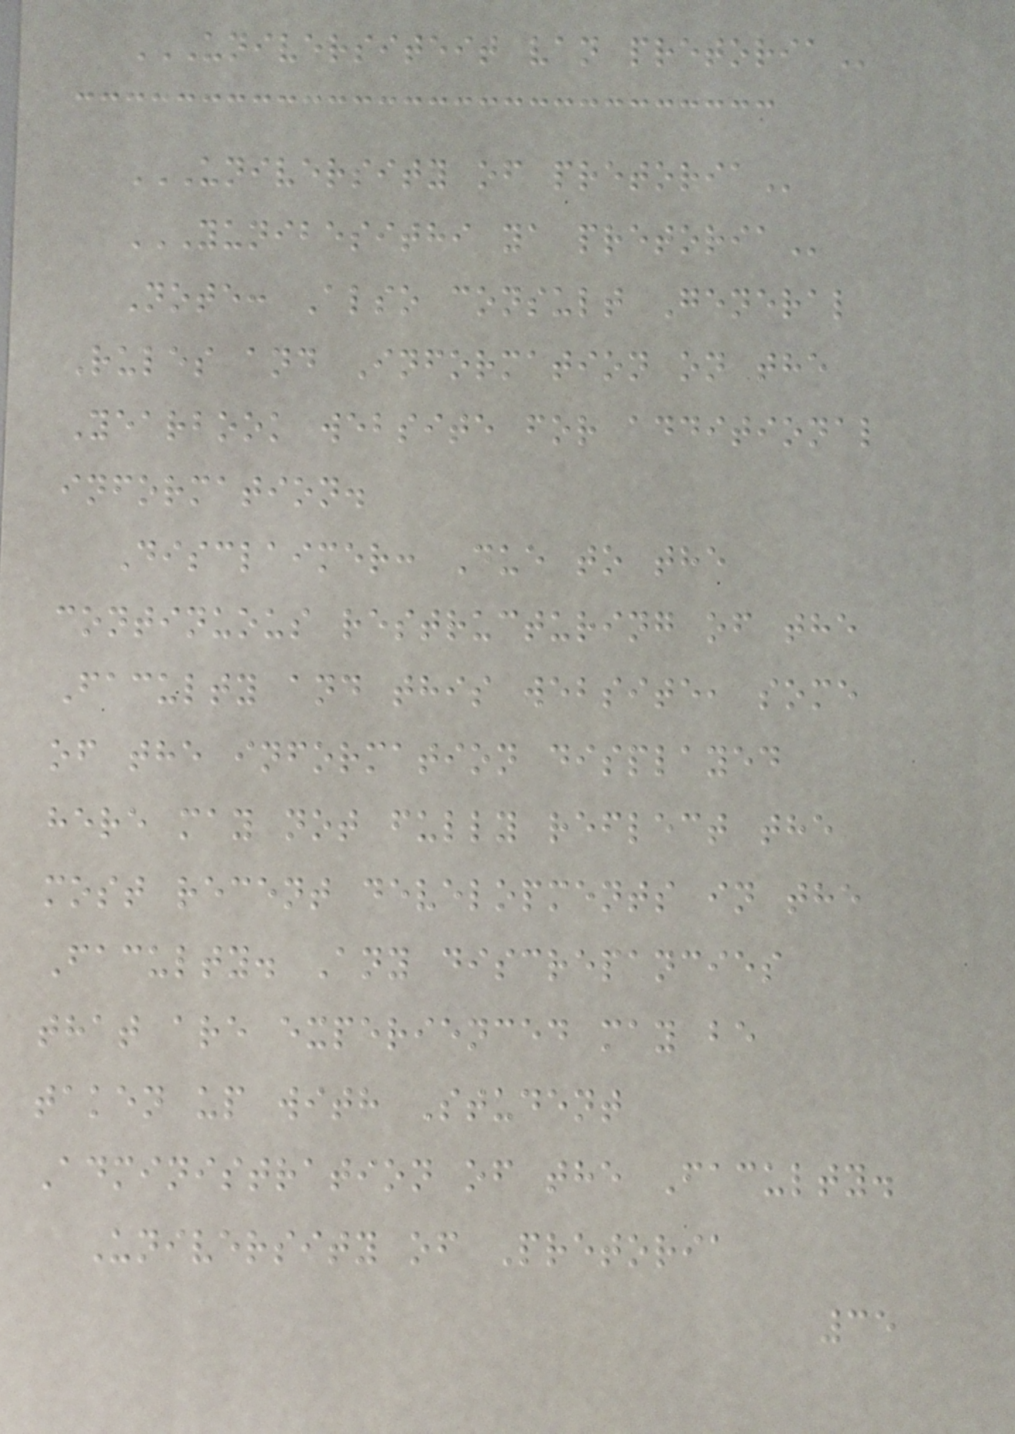UNIVERSITEIT VAN PRETORIA
UNIVERSITY OF PRETORIA
YUNIBESITHI YA PRETORIA
Note: Also consult General
Rules and Information on the
Yearbook website for additional
information.
Disclaimer: Due to the
continuous restructuring of the
Faculty and this website, some
of the information displayed
here may not fully reflect the
most recent developments in the
Faculty. Any discrepancies
that are experienced may be
taken up with Student
Administration of the Faculty.
University of Pretoria
35
